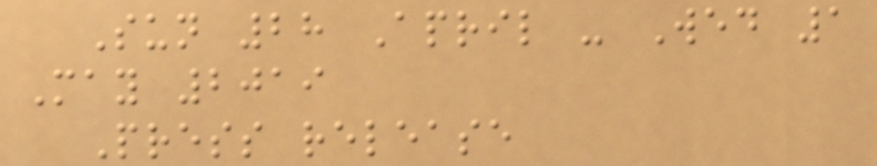Sun 28 April - Wed 1
May 2019
Press release
